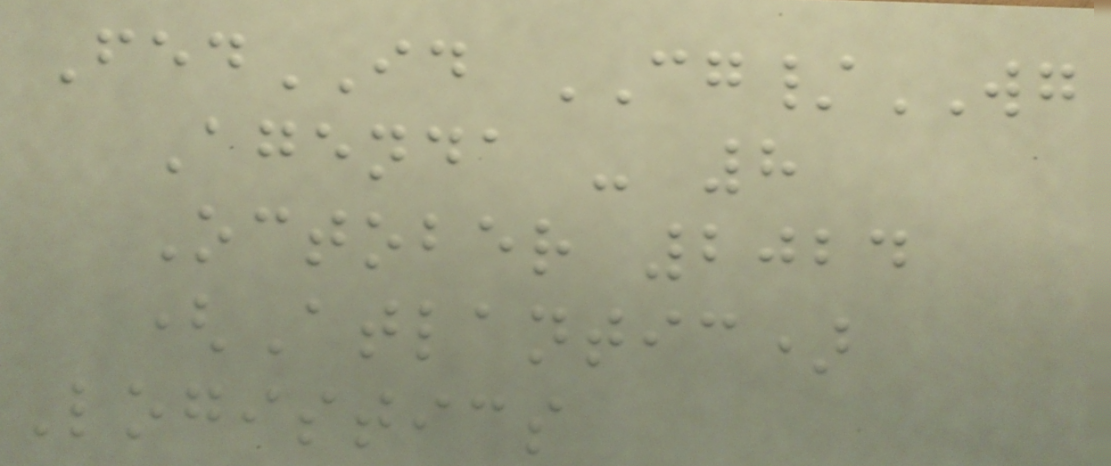FedID CG/WG
Agenda - 8
October 2024
(Atlantic)
Logistics
